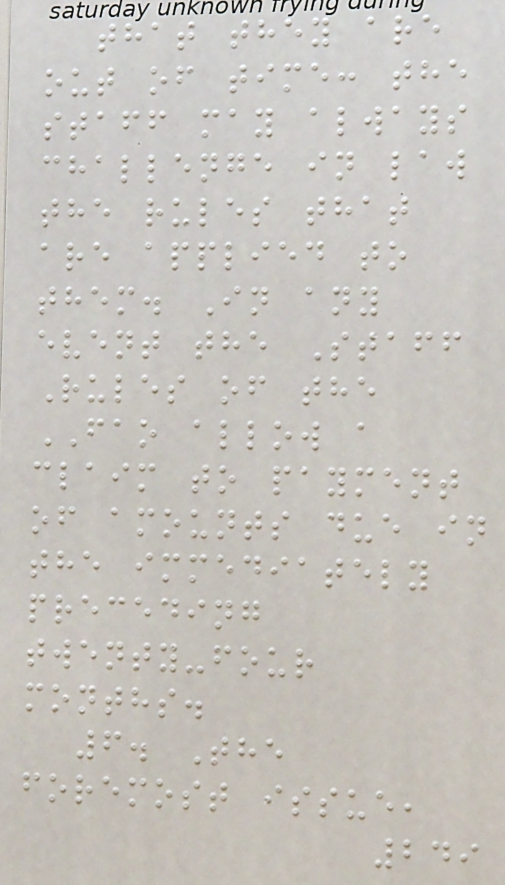that they are
out of time: the
staff may always
challenge in law
the rules that
are applied to
them. In any
event the Staff
Rules of the
FAO allow a
claim to payment
of amounts due in
the immediately
preceding
twenty-four
months.
6. The
foremost issue,
249
